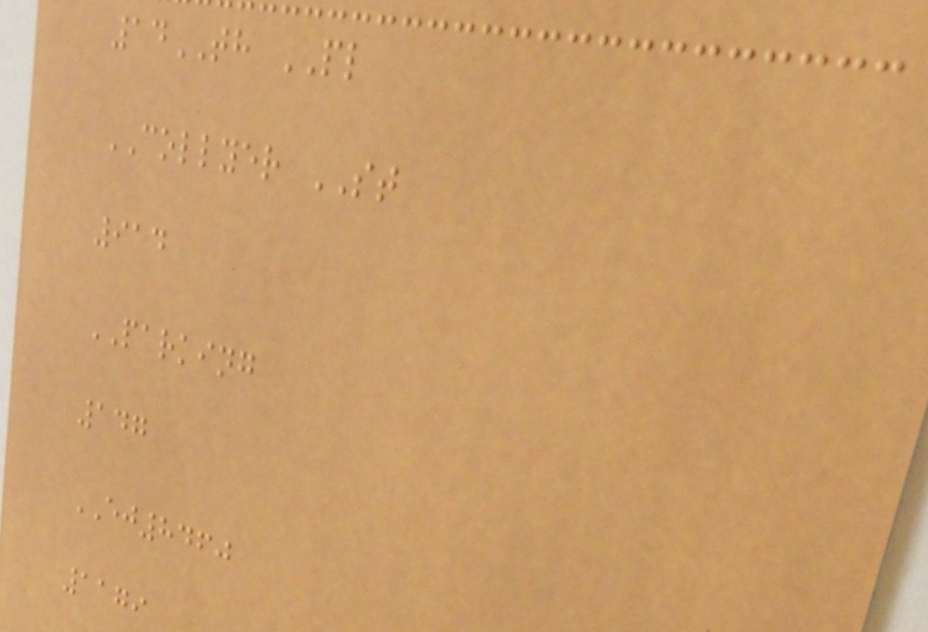14TH PL
COLLYER ST
914
PARKING
147
EJ8460
1179
